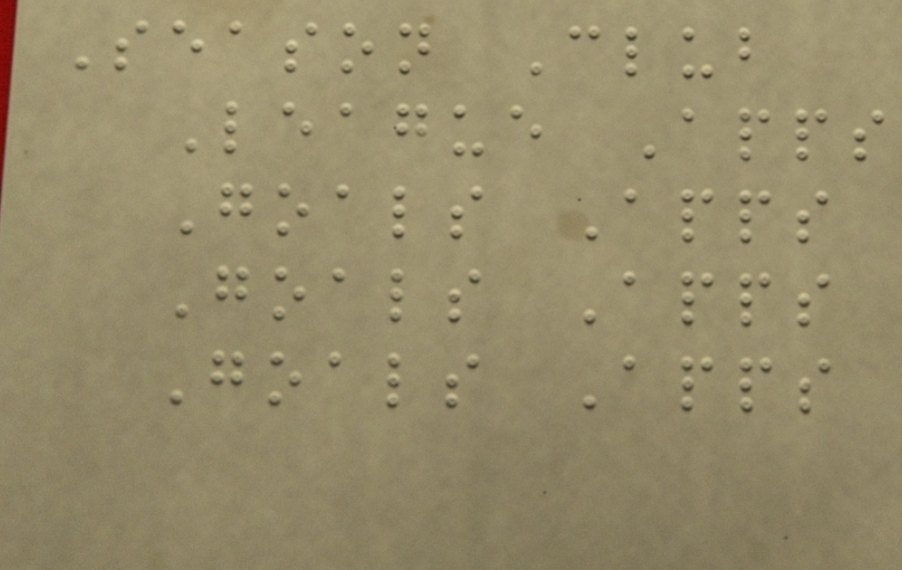Season Club
League Apps
Goals Apps
Goals Apps
Goals Apps
